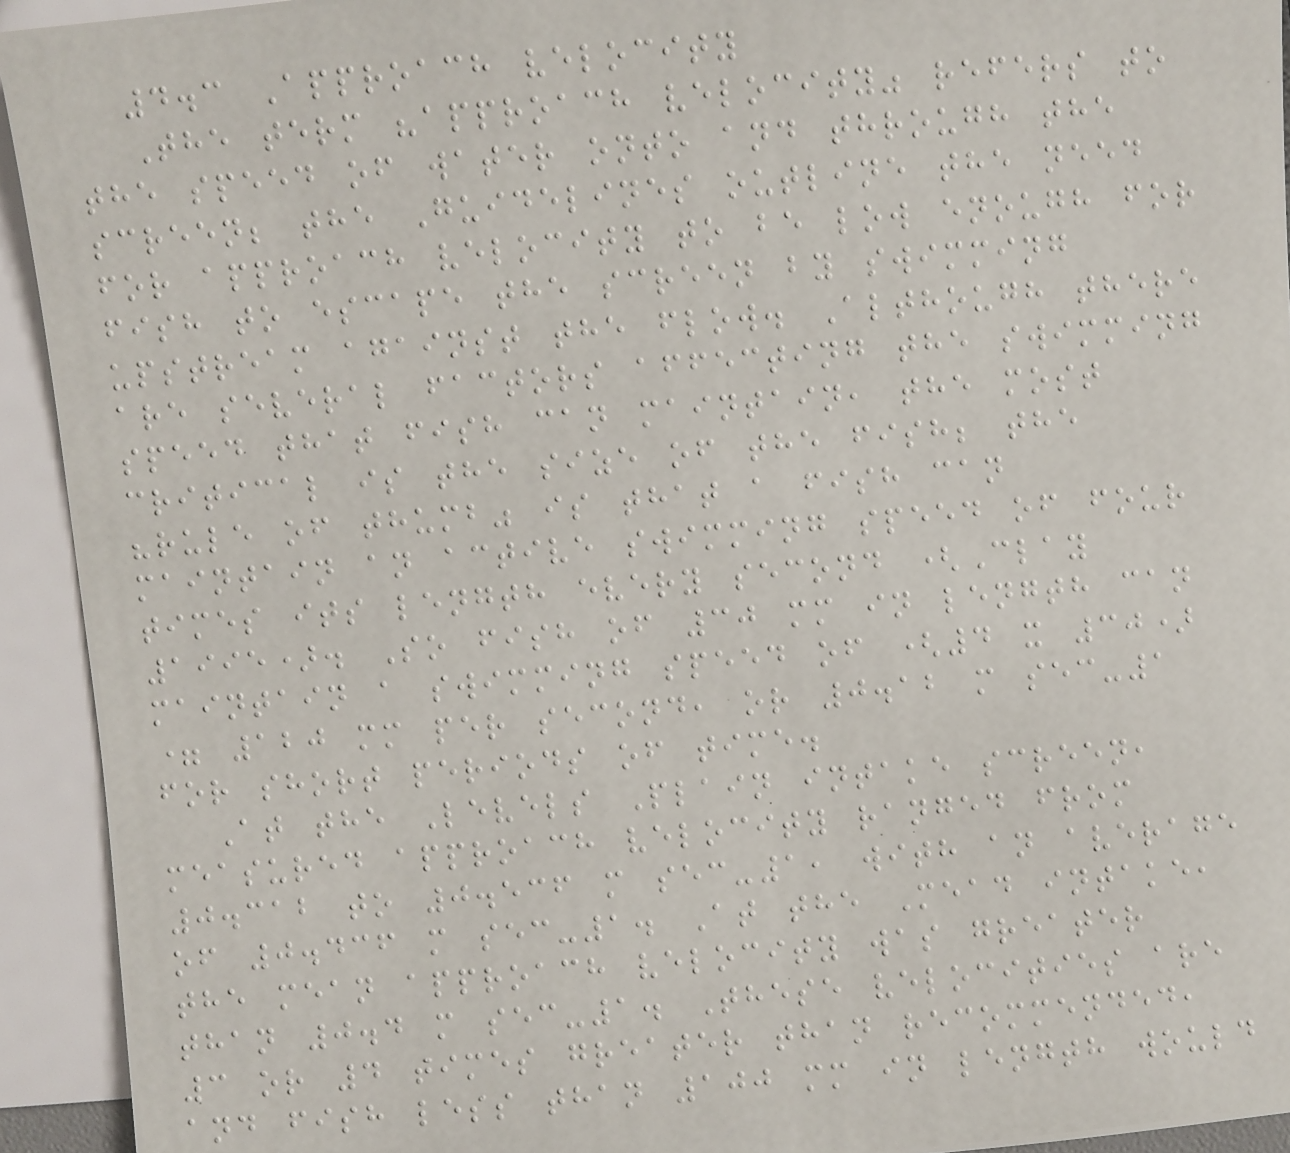4.3 Approach velocity
The term "approach velocity" refers to
the speed of water onto and through the
screen; the Guidelines outline the need
for approach velocity to be low enough for
fish to escape the screen by swimming
upstream against the flow. Although there
are several factors affecting the swimming
speed that fish can maintain, the most
critical is the size of the fish; the
"rule of thumb" is that a fish can
maintain an active swimming speed of four
times its length every second (Clay
1995). So fish of 30 mm in length can
maintain a swimming speed of (4 x 30)
= 120 mm per second, or 0.12 m sec-1
for short periods of time.
At the Levels Plain intake screen,
measured approach velocity ranged from
0.312 to 0.536 m sec-1, with an average
of 0.436 m sec-1. At the Mead intake,
the mean approach velocity was greater
than 0.4 m sec-1. These velocities are
3 or 4 times greater than recommended,
and fish less than 100 mm in length would
